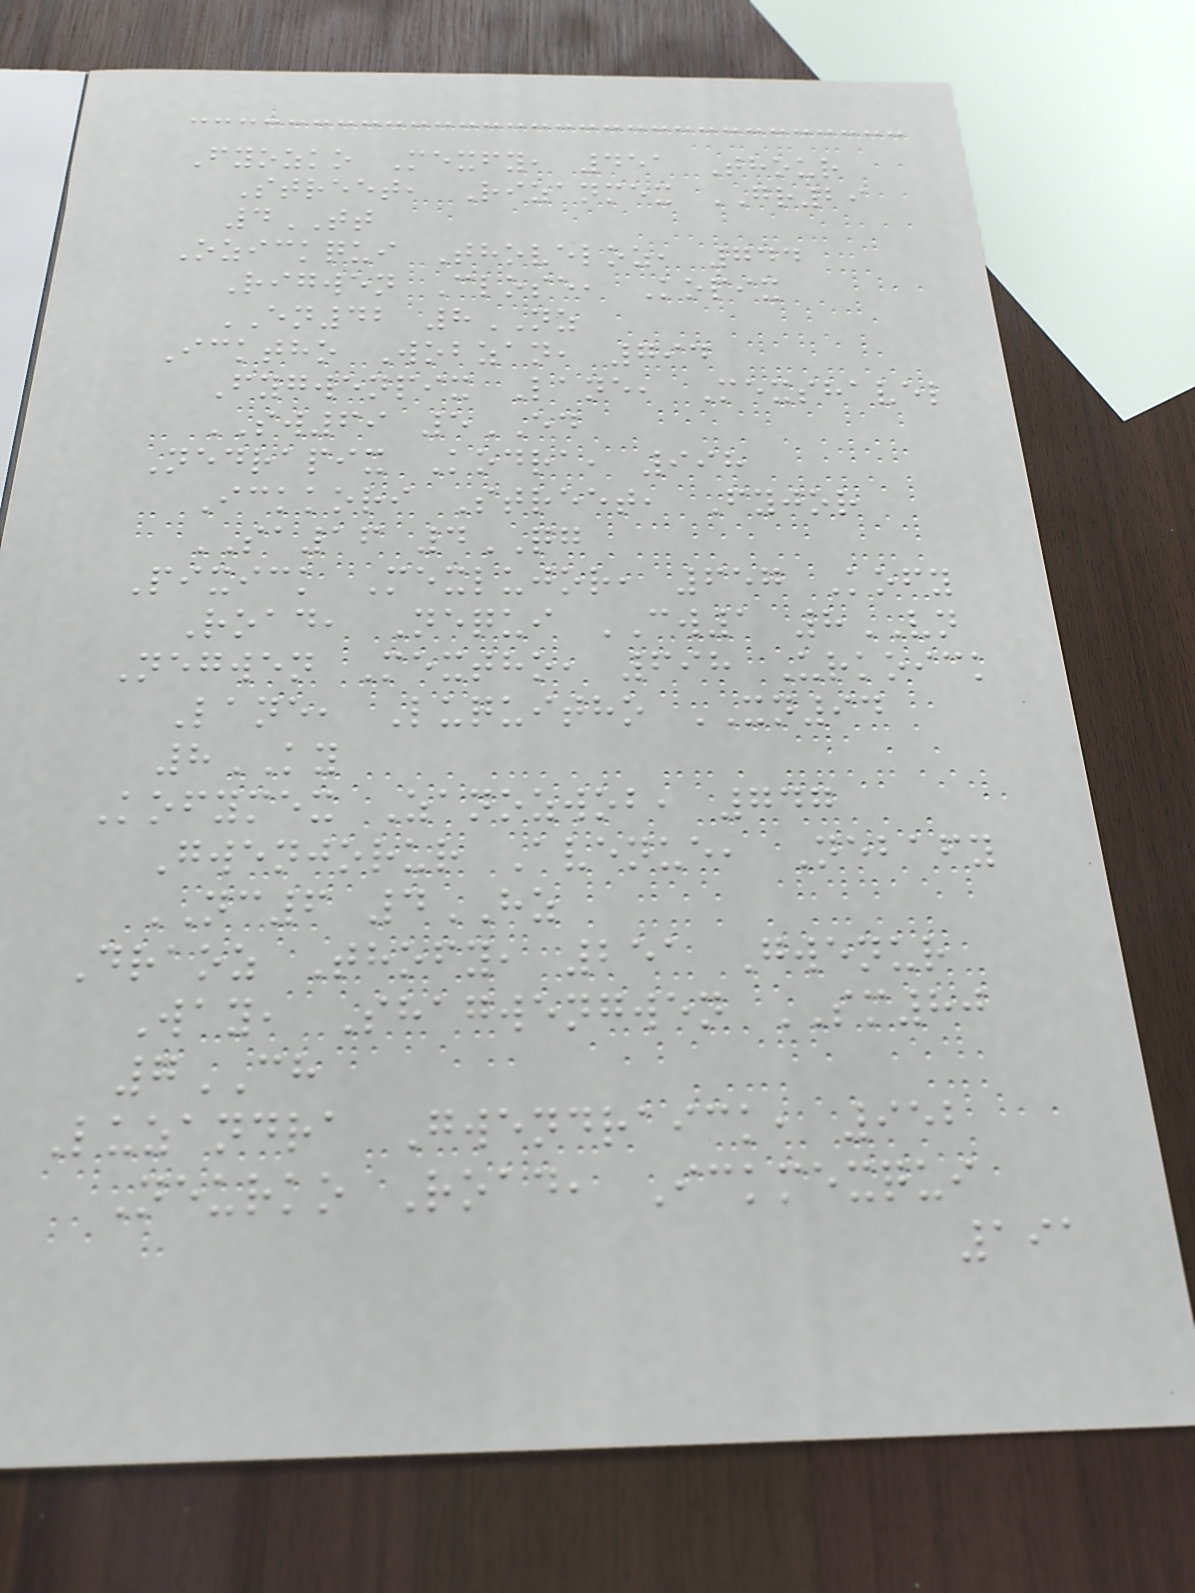Fyozko Mexfy, 451 Thour
Street, Rizanmex GR29
4TT
Ozickqui Thoveloz, 744
Rigwen Close, Kopix
EN42 8NZ
Icktho Wobzan, 794
Fygwenpix Lane, Mexshavel
SW69 5ED
Nedrapix Kodra, 998
Ickkori Street, Fyjor
SA16 4QG
Pixick Mexlujor, 657 Kofy
Road, Nequi CW1 8VN
Negwen Mextho, 698 Urkoick
Lane, Luquitho XN94
8KY
Kofymex Zanozwob, 747
Gwenjorur Avenue, Nebafy
NC6 4HZ
Draoz Thofy, 251 Gwenur
Way, Shagwengwen SM80
7CH
Luzandra Gwendraick, 952
Neurko Road, Ickmexqui
191
